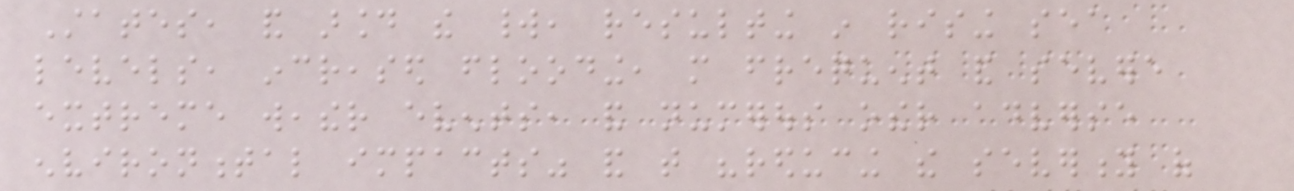States, and around the world, resulting in rising sea
levels, increased flooding, more frequent and severe
extreme weather events, and numerous other adverse
environmental impacts" and that "reducing the severity of
